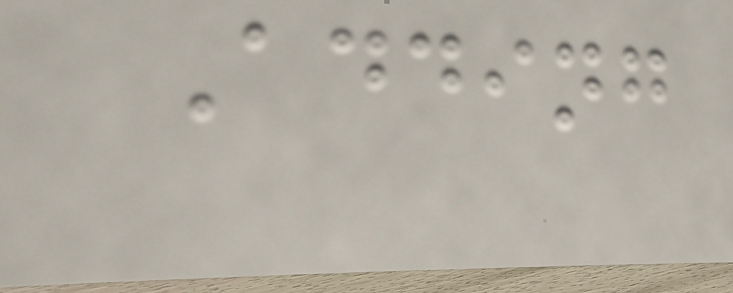Adding
